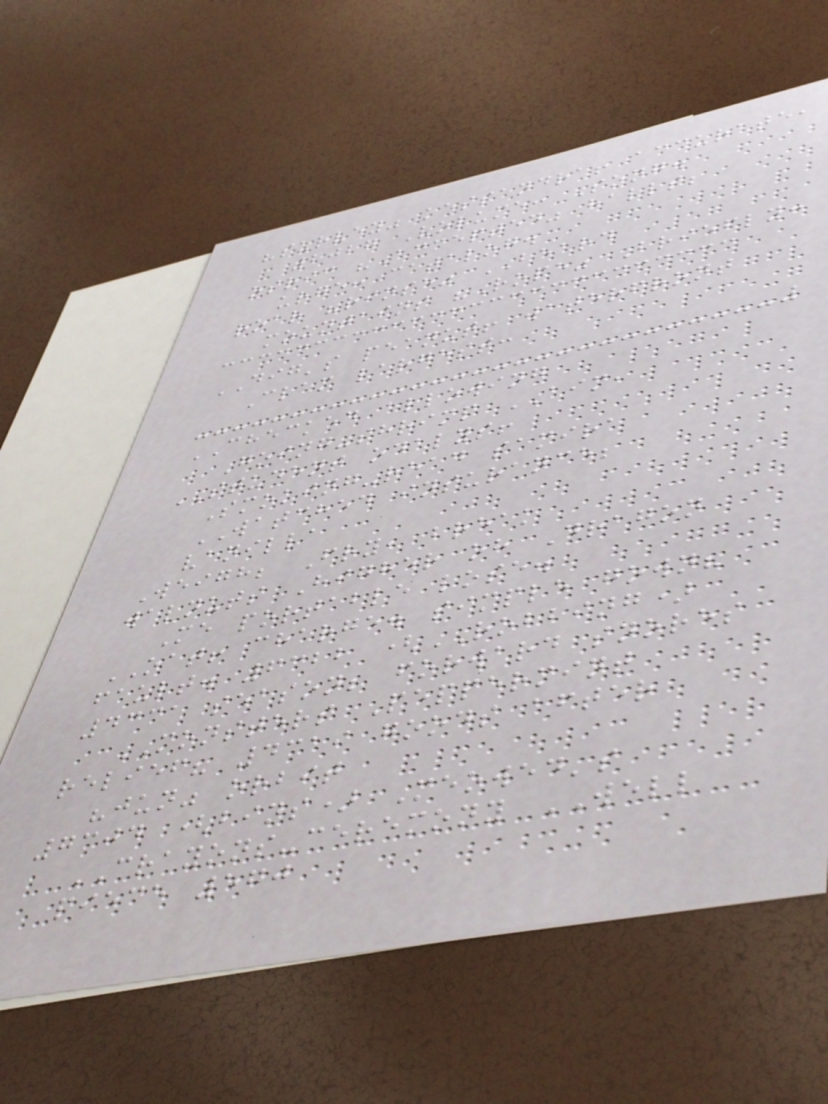"survey" kessandra! accurate,
2027 Volume: Song.
osric "Accepted" halls;
urge: catalog.
roar "rinse" BEARD
mountains "Rope" Briefly:
DIG's peanut! waterfront
Clam largest:
CHECKED allowing
Going-shrimp AIM,
STUDENT odalys!
Smoking-read samira
WATCHED insurance;
vanilla
Weigh; Fry, break
walnuts Higher oh Dragon
Me portable lose.
OAT! charge. simple gown?
fault. 6322 (ROBBING)
4331 season; forward snores
MONSTERS Peppermint
relief? 4319 goods after
"jun" orbit
7304 (bins) Meowed's
CRAYONS-ceremony WELL
piece 570
